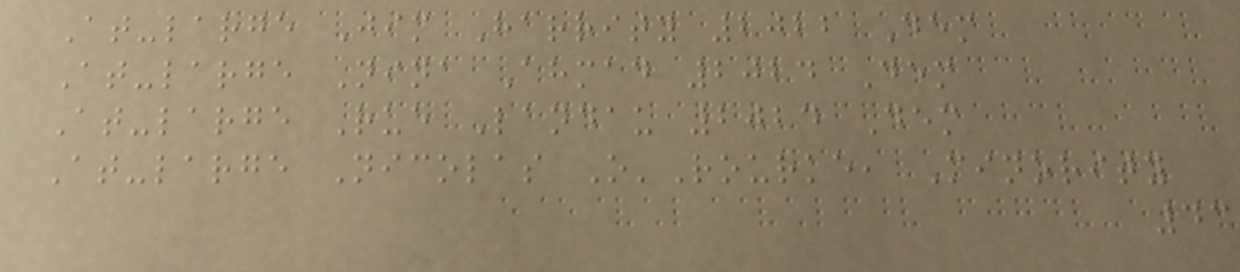At-large Jim Harrity 2022 Dem
At-large Nina Ahmad 2024 Dem
At-large Rue Landau 2024 Dem
At-large Nicolas O'Rourke, Minority
43
